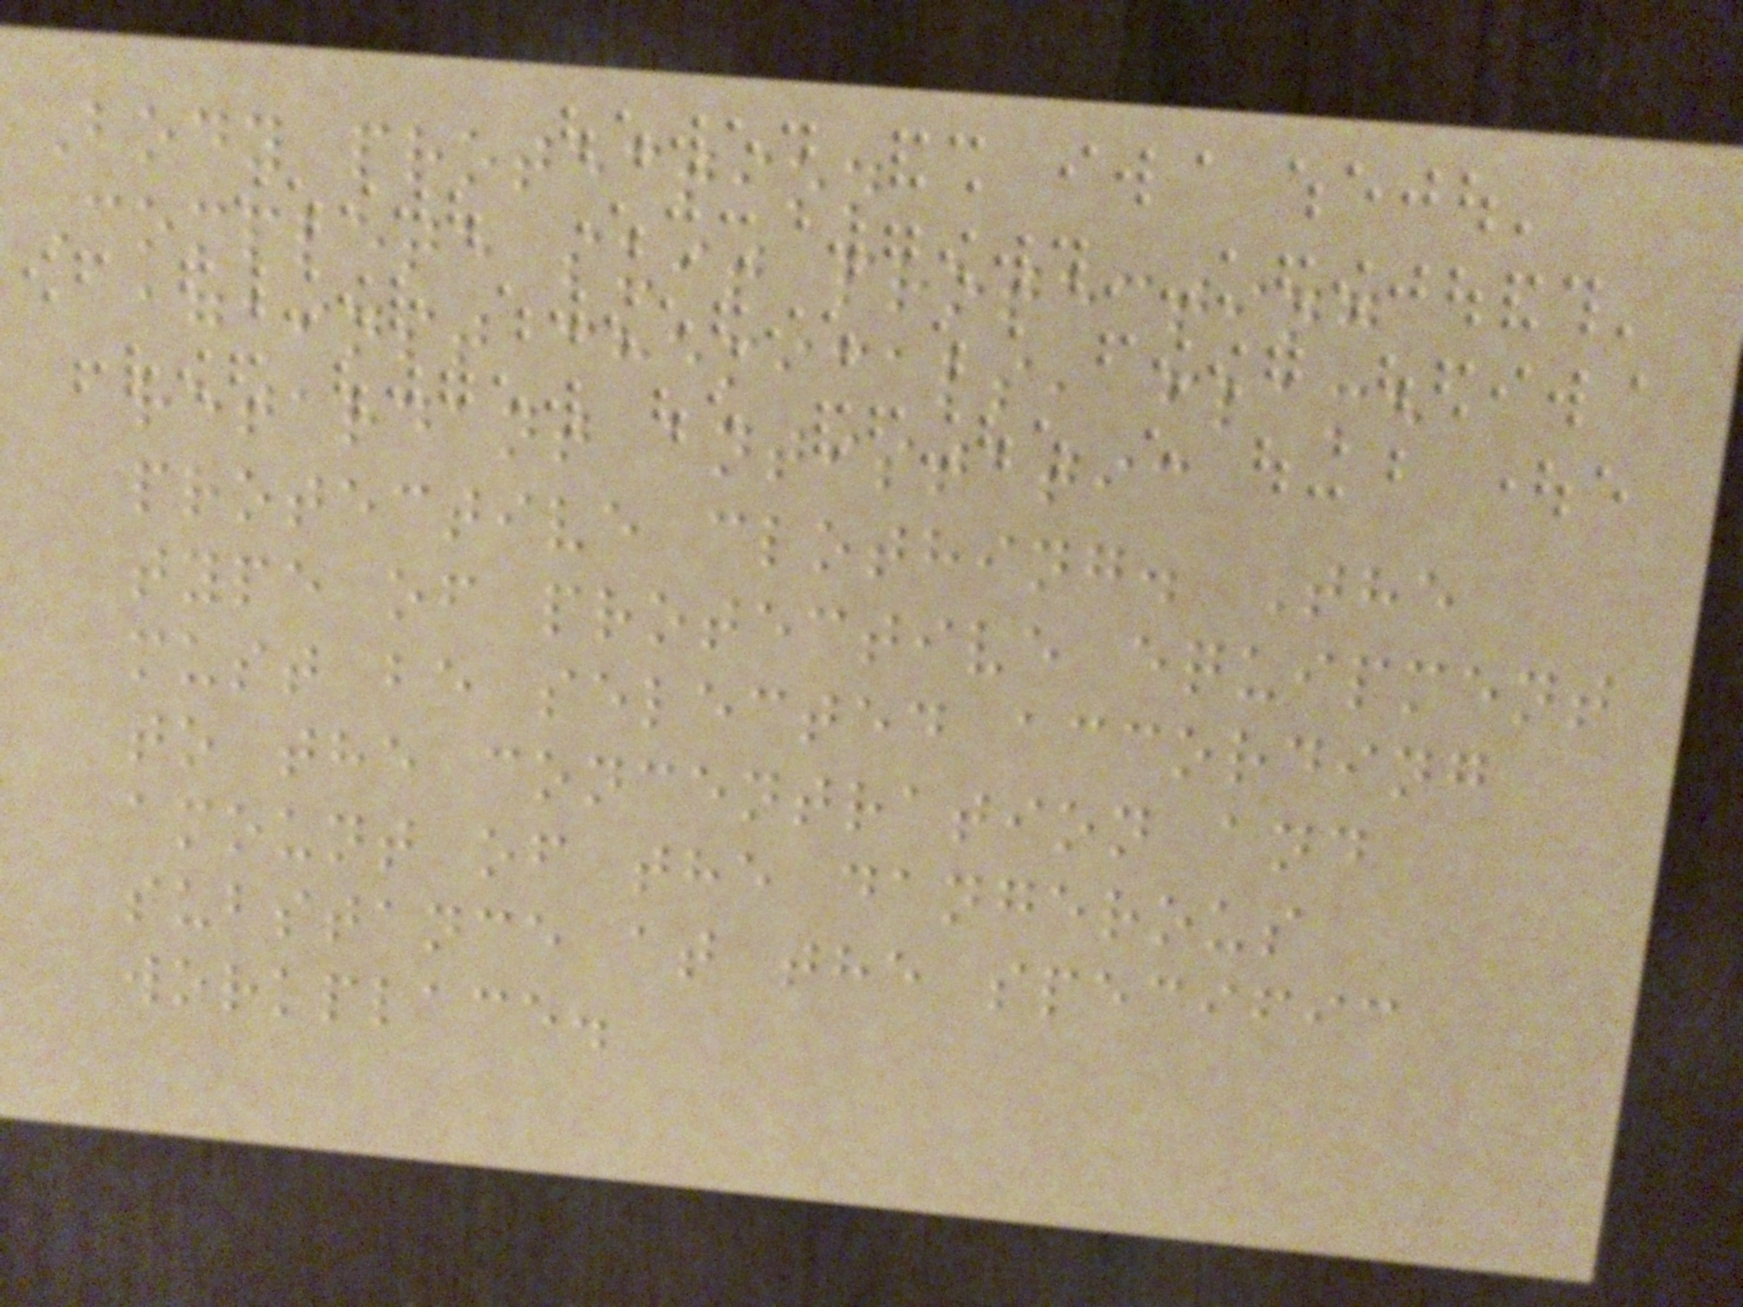Body protection
Complete suit protecting
against chemicals, flame
retardant antistatic
protective clothing. The
type of protective equipment
must be selected according
to the concentration and
amount of the dangerous
substance at the specific
workplace.
